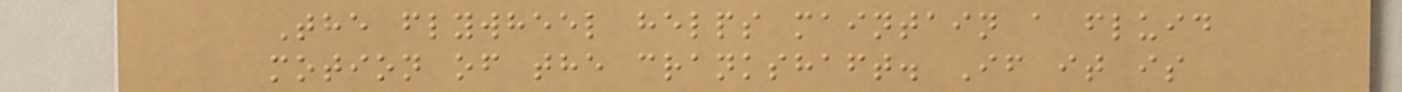The flywheel helps maintain a fluid
motion of the crankshaft. If it is
